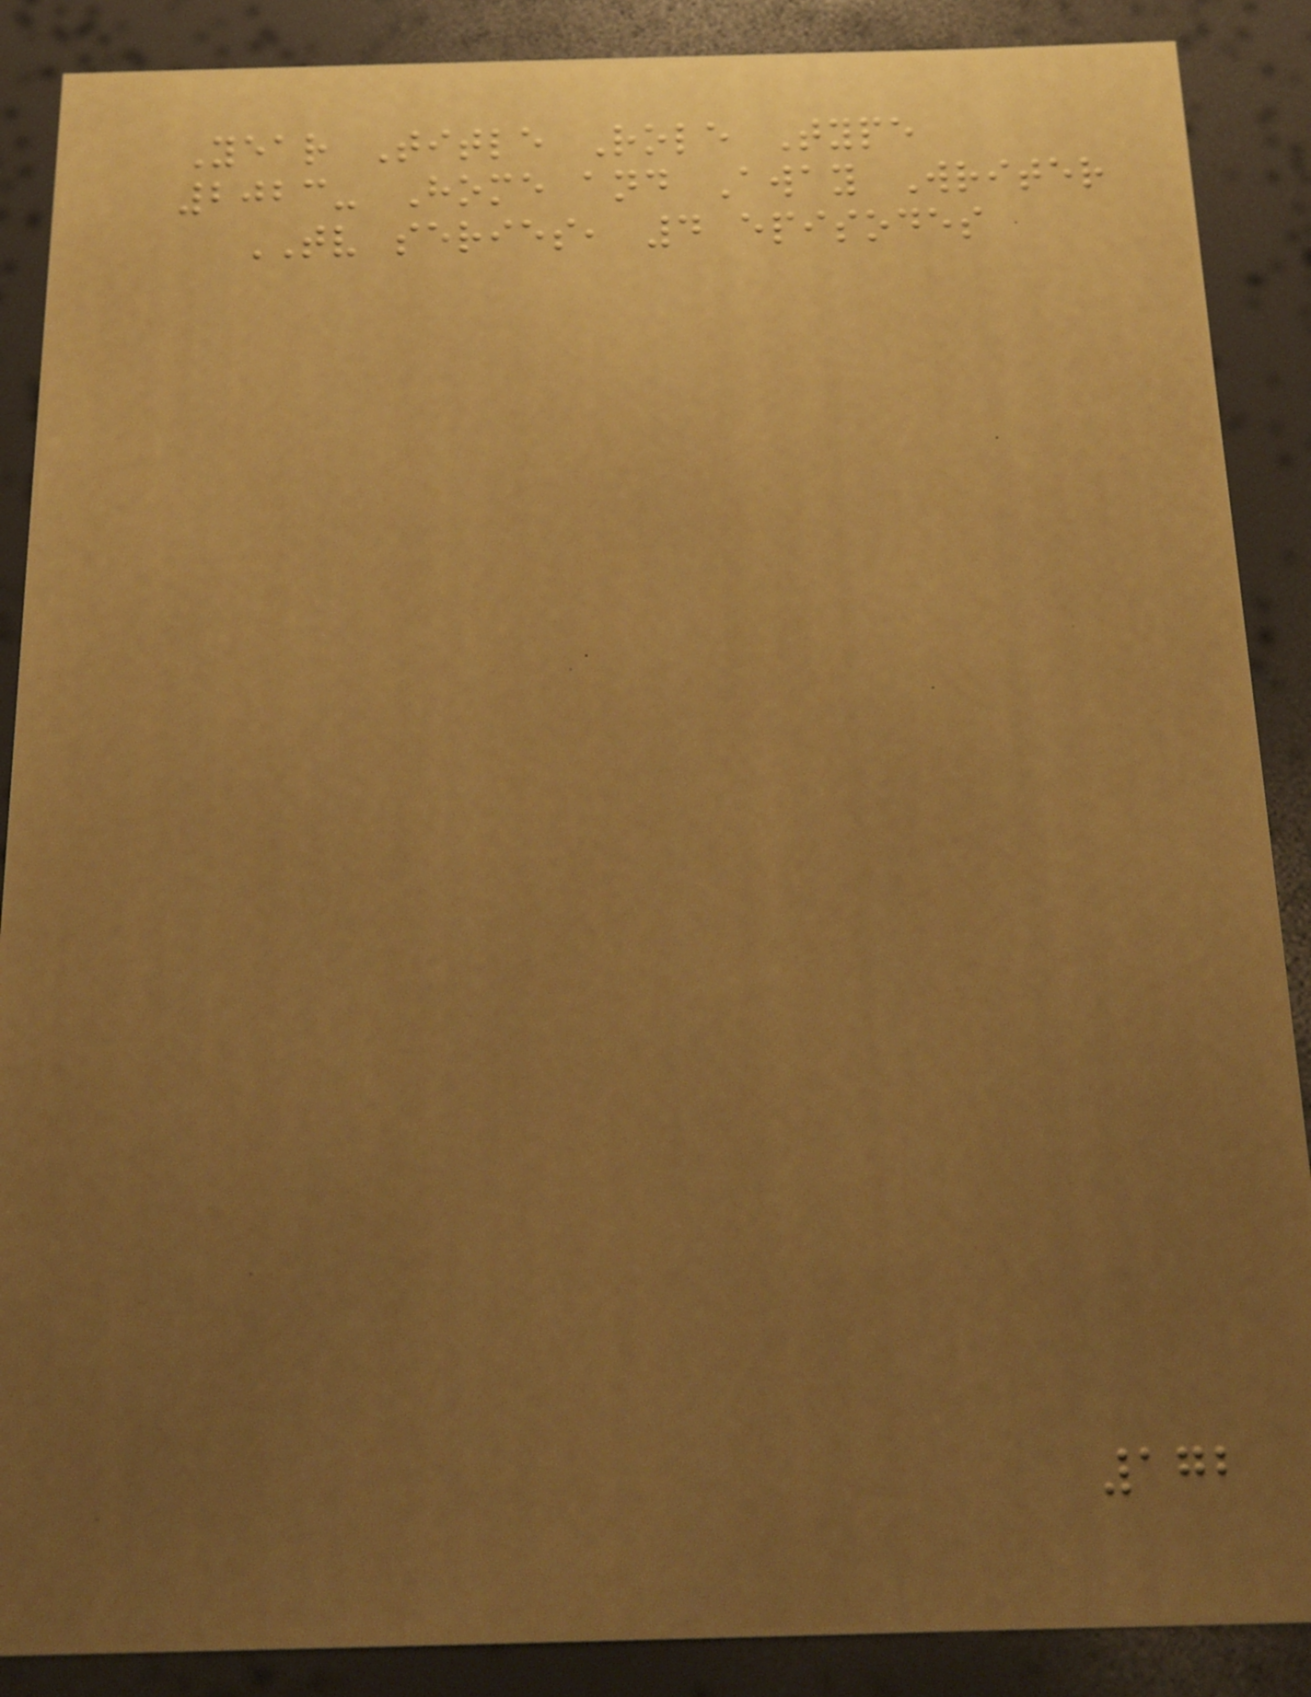Year Title Role Type
2023- Home and Away Writer
TV series, 4 episodes
172
